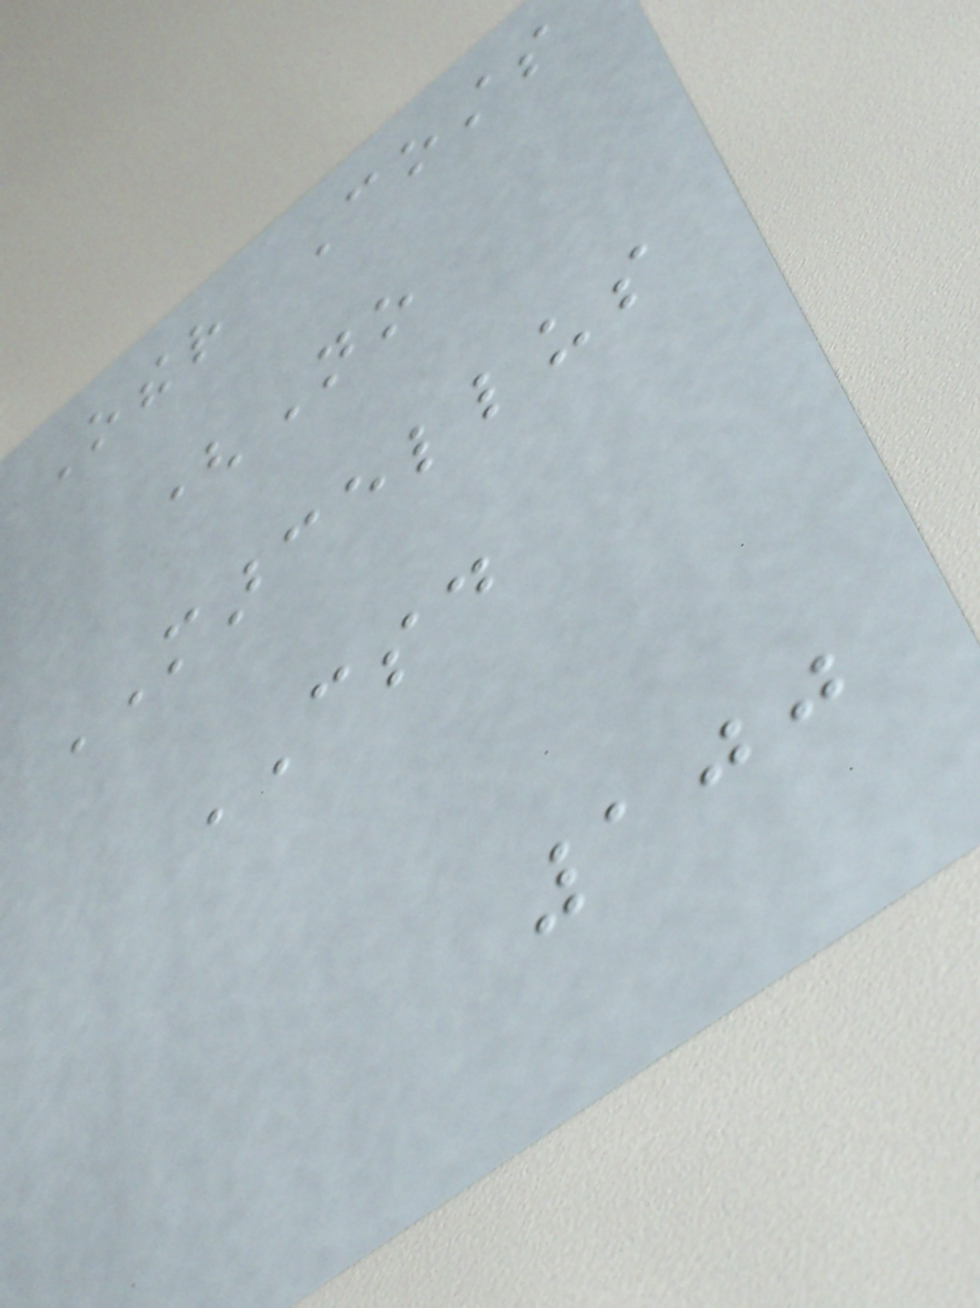Other Costs
(No
MARCELLUS
CSD
100
